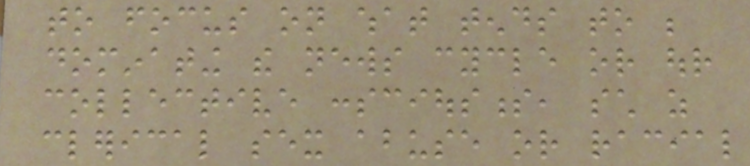to focus on what tends to be
dominating the news cycle or our
collective consciousness, such as
clerical sex abuse or racial
